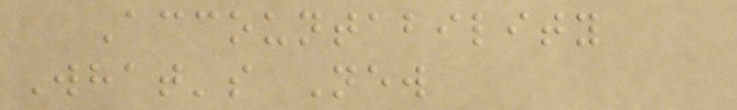Accountability
What's New
